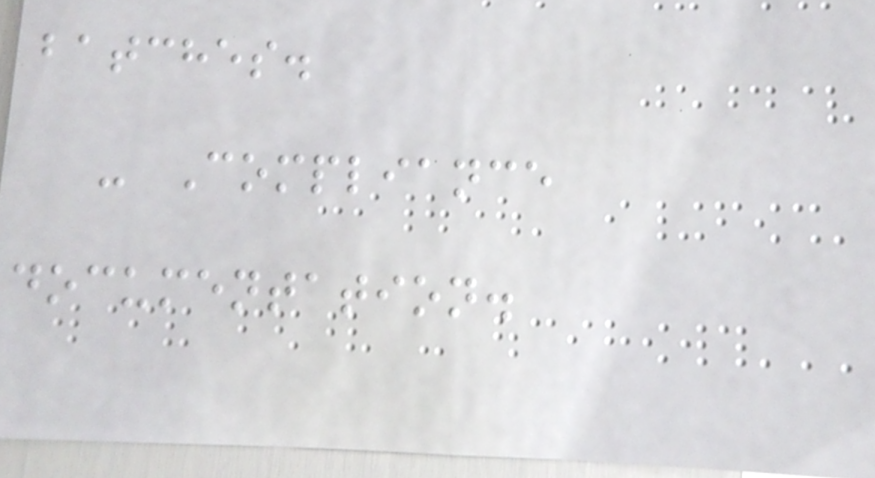batches.
- Compliance
documentation.
